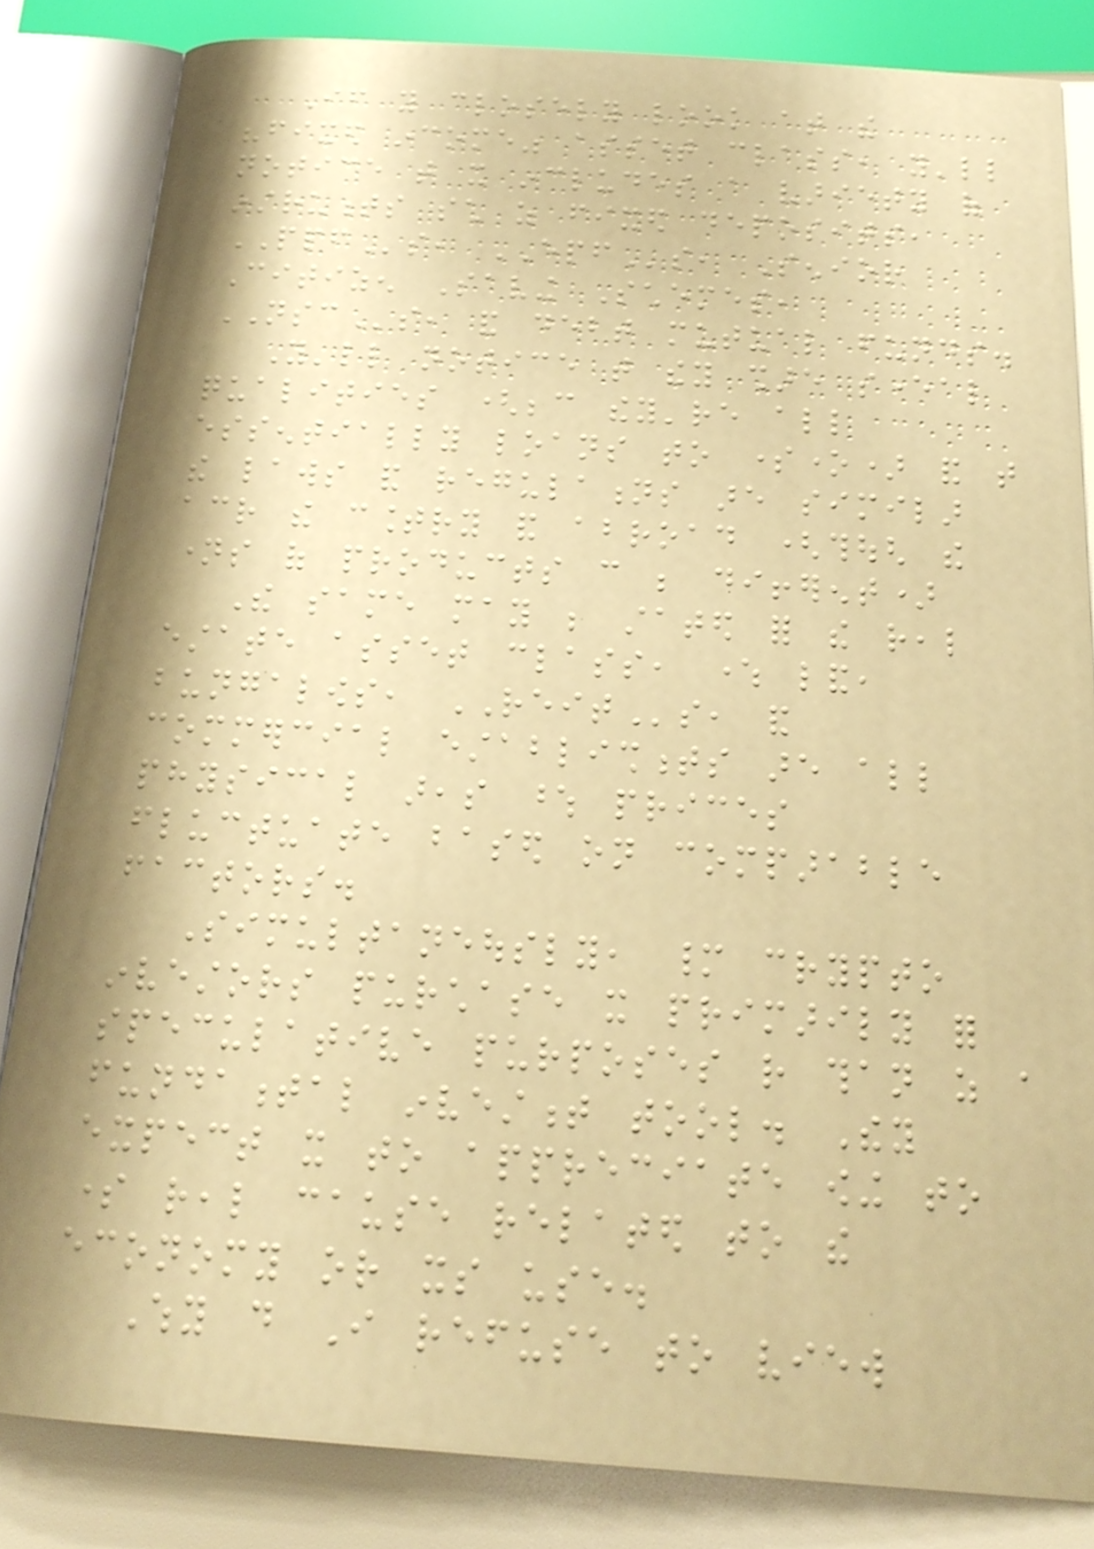If you closely look at the
"fixed income" asset class, you'll
notice that it includes a variety of
instruments such as fixed deposits,
PPFs, EPFs, Senior
Citizen Saving Schemes,
NSCs, and debt mutual funds.
You'll notice that they share several
qualities (because they're all
essentially loans to someone) and that
the laws and regulations are similar
across the country and abroad (though the
names of products can be different)
The same may be stated for the real
estate asset class, where land,
bungalows, REITs, and
commercial establishments are all
physical areas whose prices
fluctuate based on comparable
factors.
Simultaneously, many crypto
investors purchase it primarily for
speculative purposes rather than as a
fundamental investment tool. They
expect it to appreciate owing to
some real cause related to the
economy or its use.
Why do I refuse to view
